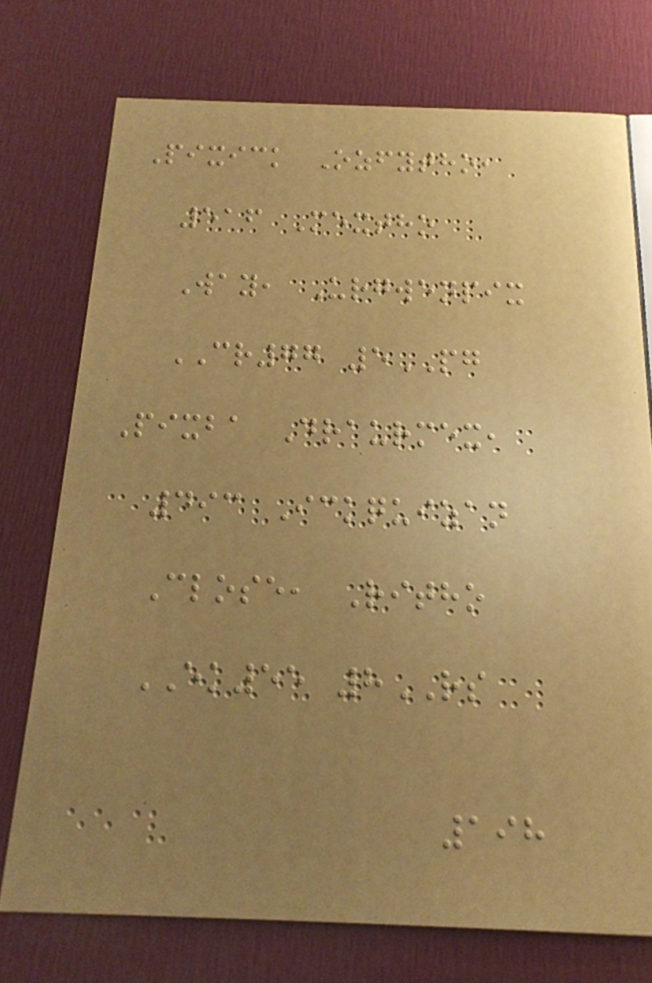Pixick Ozfytho,
516 Mextho
Way, Urgwenpix
CR77 5PG
Pixba Draurmex,
493 Ickquizan
Close, Ritho
EK55 8RS
198
